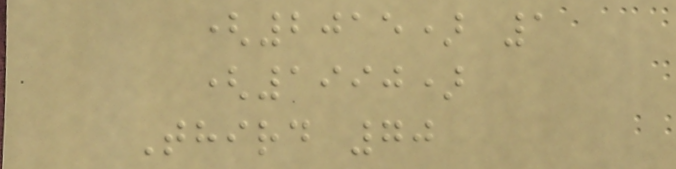(2015) 1
(1990)
Third 70
